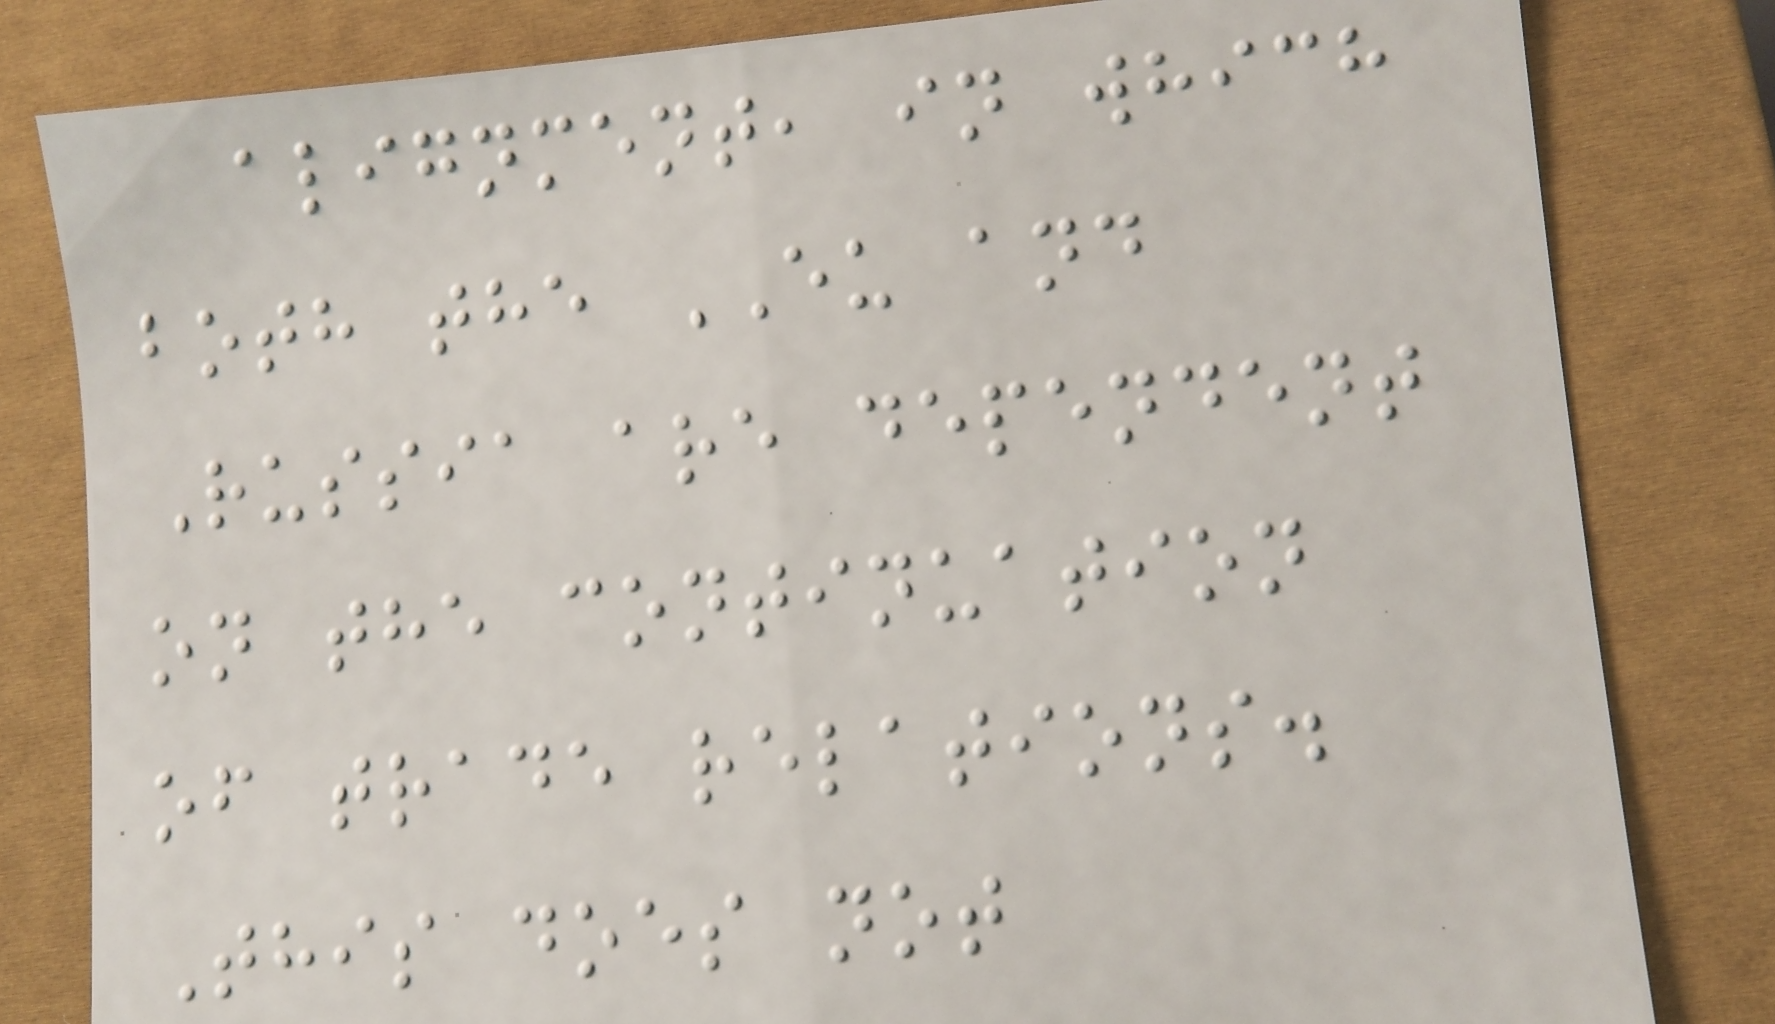alignment, in which
both the EU and
Russia are dependent
on the continuation
of trade relations.
This does not
